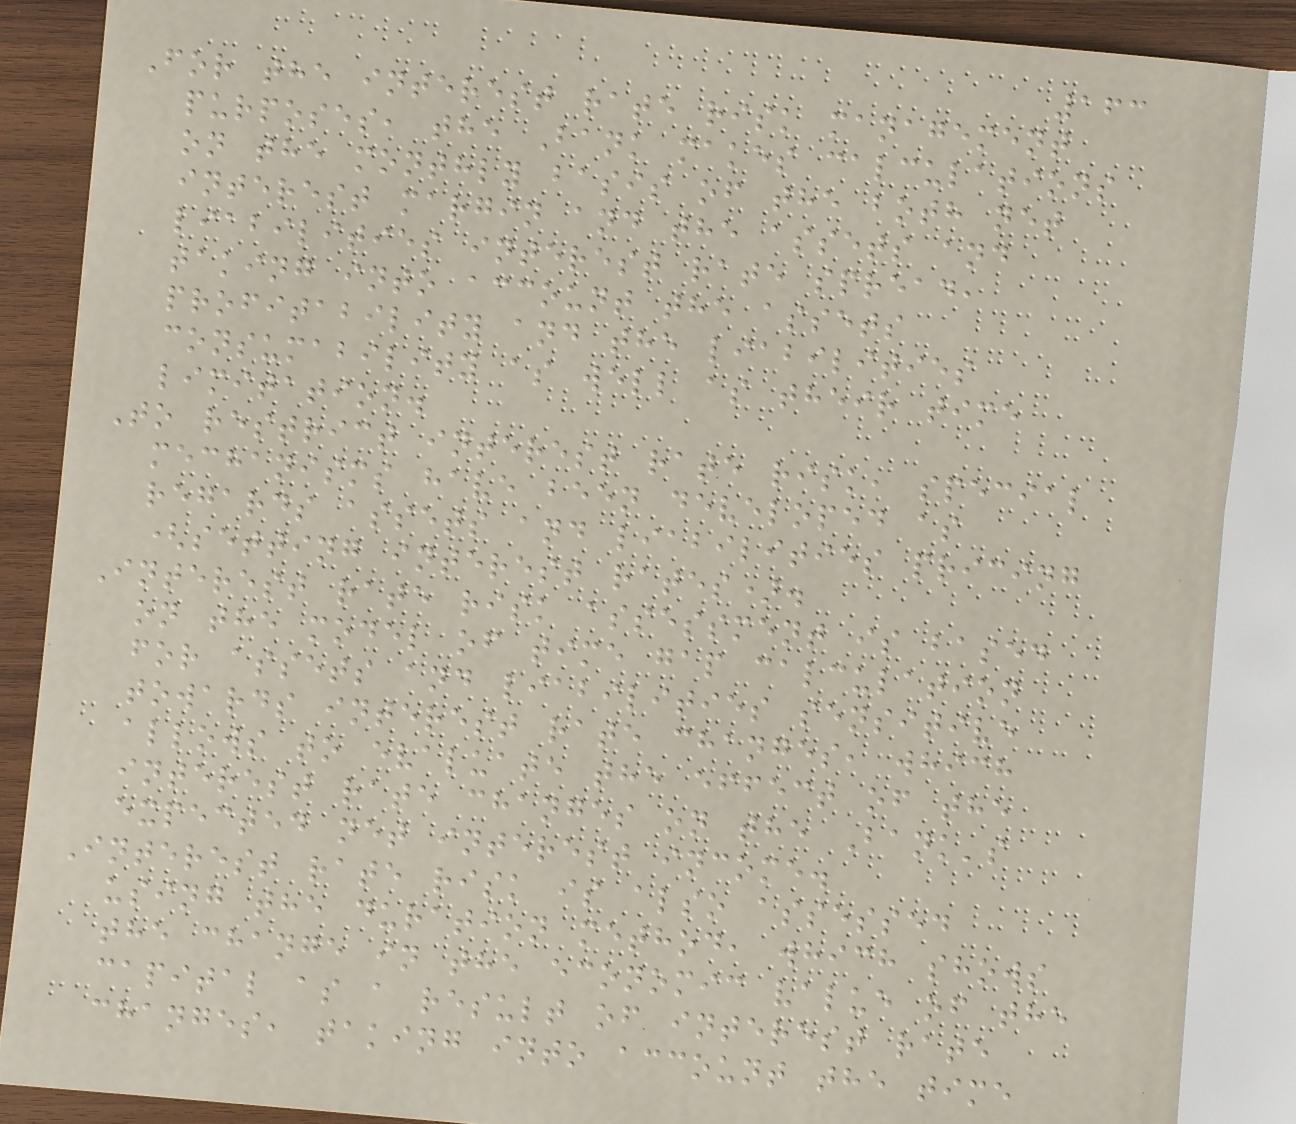163
For the interest rate risk management
purposes, the Bank makes calculations
on the monthly basis of the both net
interest margin and the assets and
liabilities interest rate spread,
taking into account the assets
profitability and the liabilities
consumability as well as their time
limitation.
To restrict interest rate risk, special
mechanisms have been developed as
regards assets and liabilities pricing
(setting interest rates).
Interest rate risk assessment is based
on the model of time gap calculation
for assets and liabilities sensitive
towards interest rate changes, which
allows to evaluate the effect of the
interest rate changes on the Bank's
expected net interest income.
Interest rate risk is also assessed
using the duration method, which shows
the change in the economic value of the
capital as a result of interest rate
changes, taking into account the time
